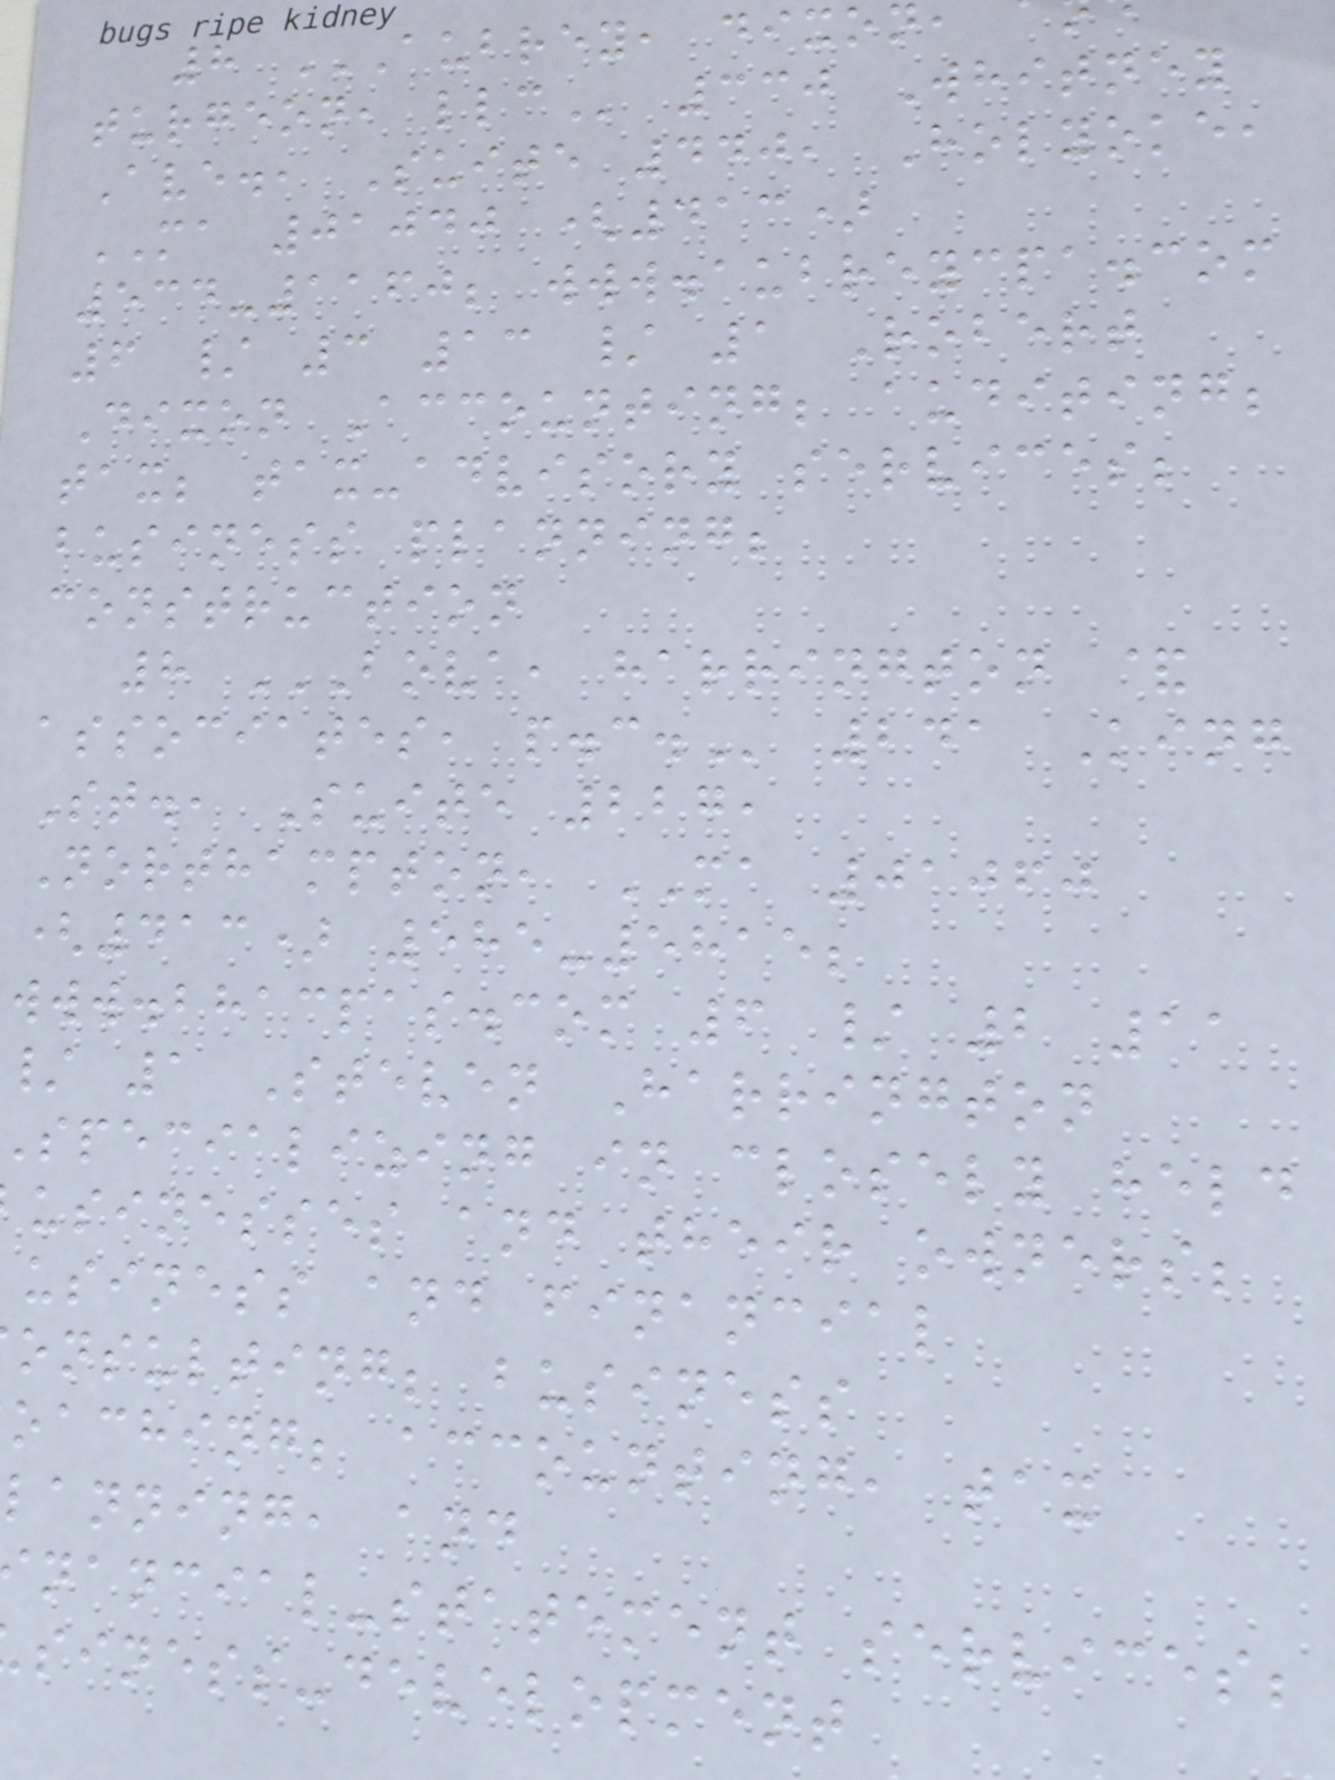turgeon,
Ave., Suite 440, Holyoke,
MA 01040 (413)
534-1160; www.aubreycpa.com
6 / 3 13 / 1 Robert
Dixon Accounting; auditing;
tax; tax-advisory services;
business planning;
construction
8 BOVA, HARRINGTON &
associates,
St., Suite 227,
Northampton, MA 01060
(413) 585-5815;
www.bhacpas.com 6 / 2 11
/ 1 Steven Harrington
specializing in closely held
usinesses and their owners;
usiness and financial
onsulting; business
oaching; accounting, tax
lanning, and
nancial-statement services;
siness-development
